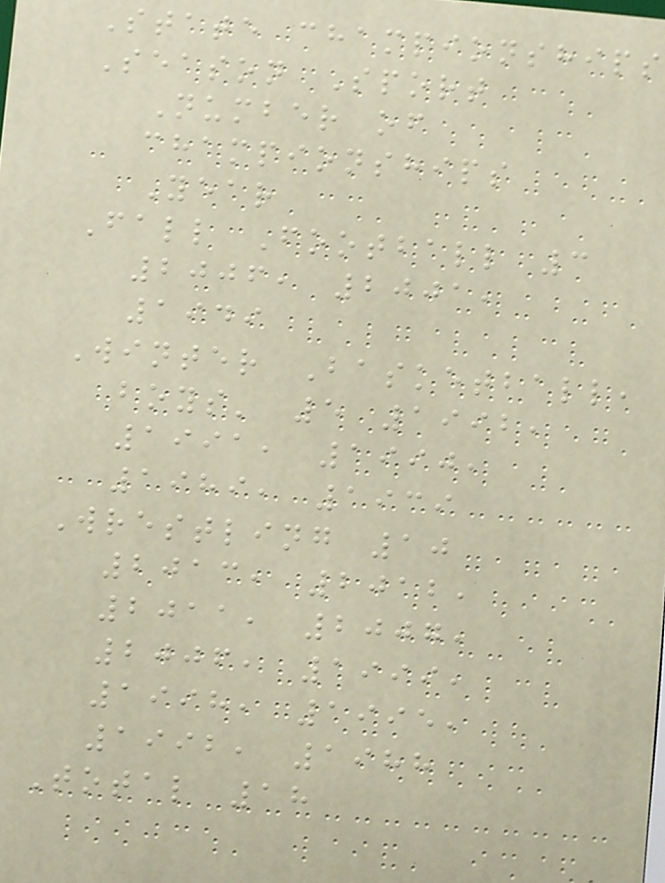State championships
Season Sport
Number of
championships
Year
Fall Football 3
2006, 2001,
1949
Winter Basketball,
boys' 5 1992,
1991, 1990,
1989, 1939
Wrestling 10
2013, 2012,
2011, 2007,
2006, 1999,
1998, 1995,
1992, 1988
Total 18
